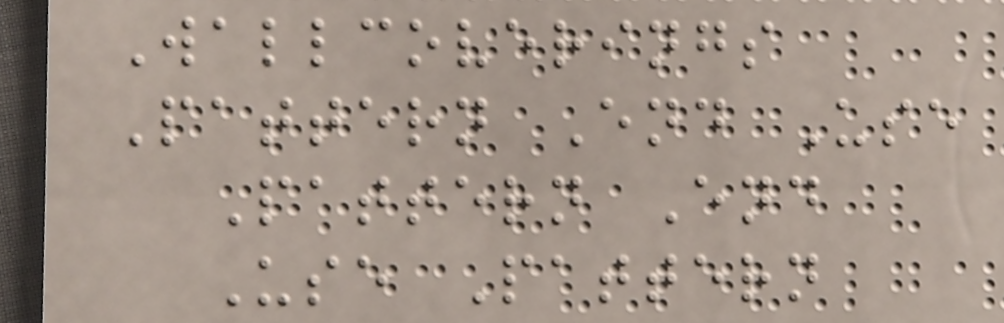Wallcoverings
Pattern End Use
Pattern End
Use Pattern
